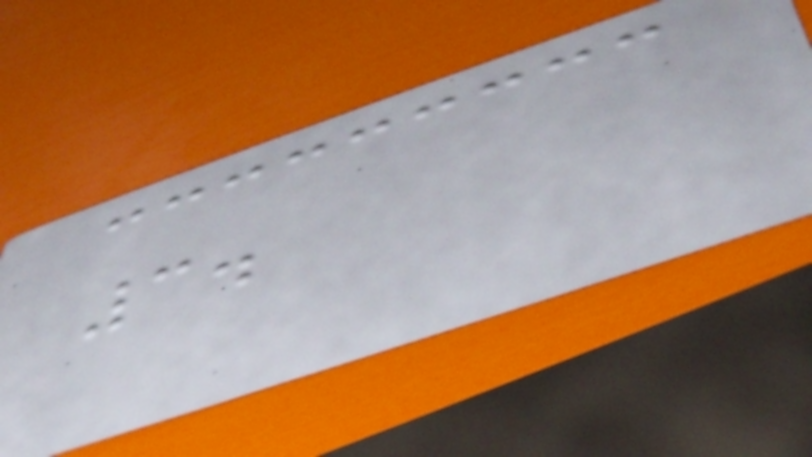3.
